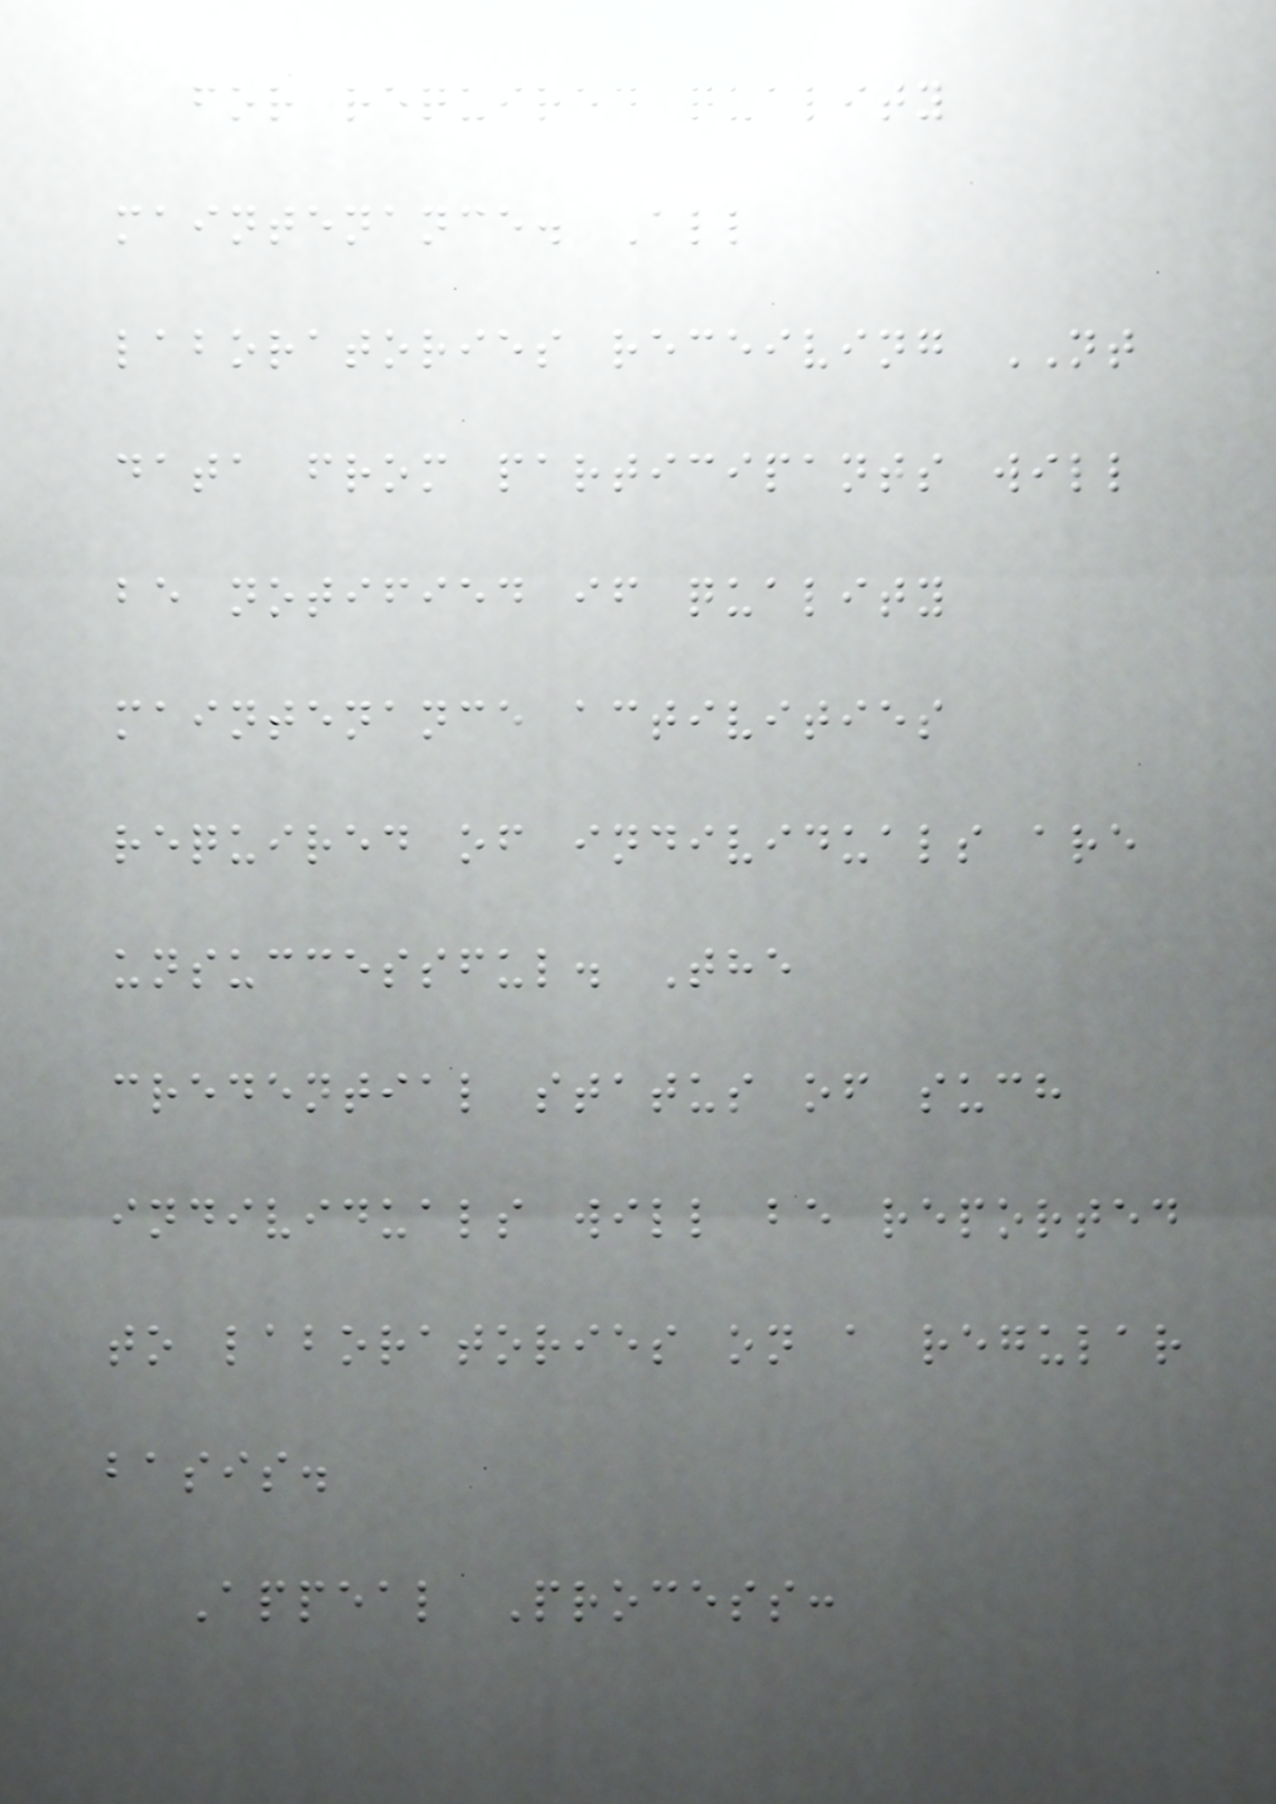for required quality
maintenance. All
laboratories receiving NT
data from participants will
be notified if quality
maintenance activities
required of individuals are
unsuccessful. The
credential status of such
individuals will be reported
to laboratories on a regular
basis.
Appeal Process:
